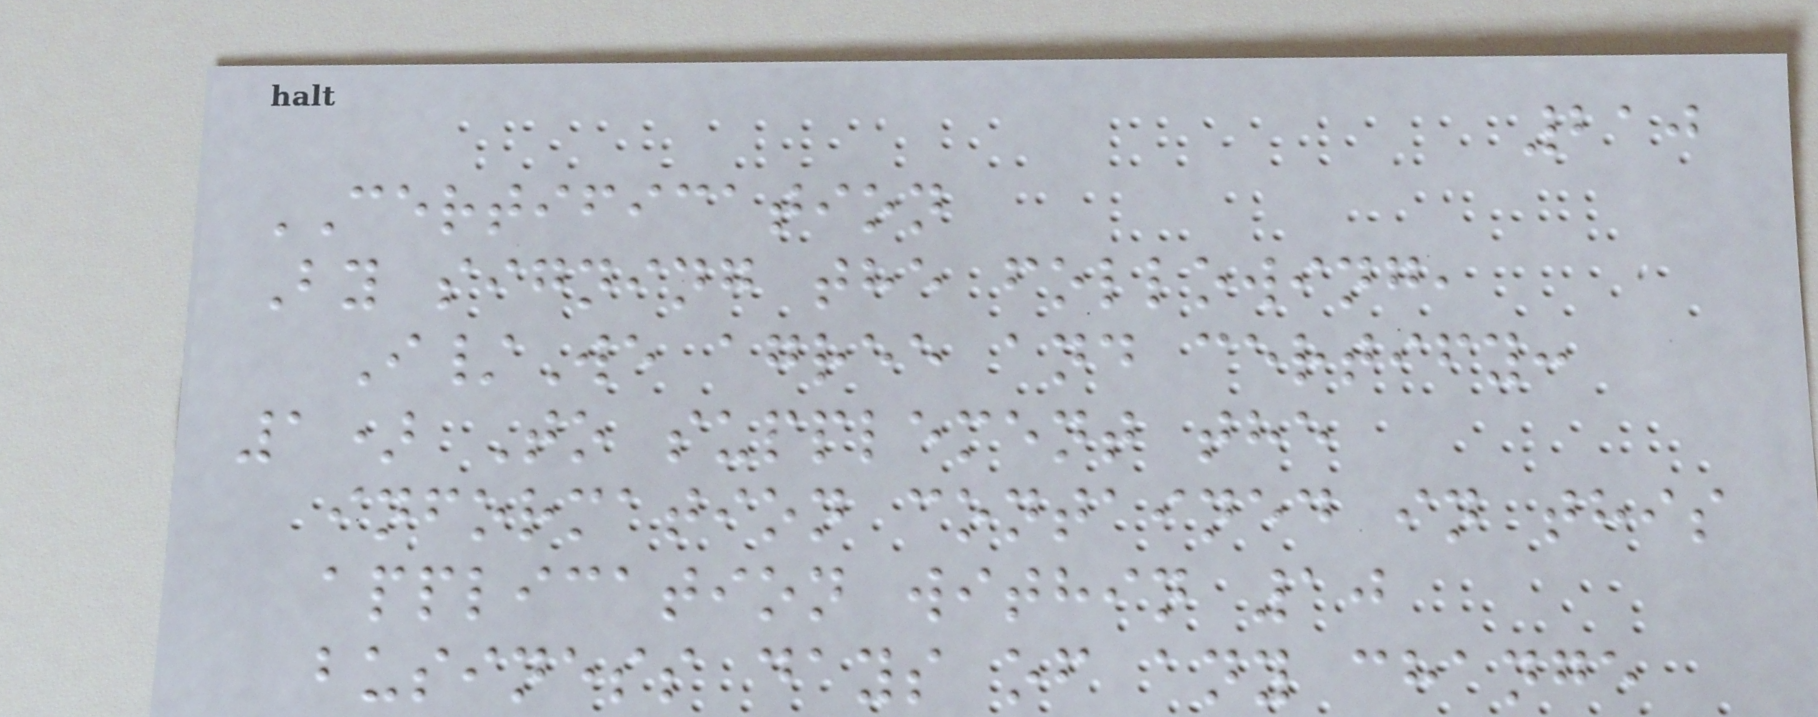210
CERTIFICATION
By signing the following,
I/We agree and certify:
1) To supplement the
information contained in this
application within 10
business days of any change
